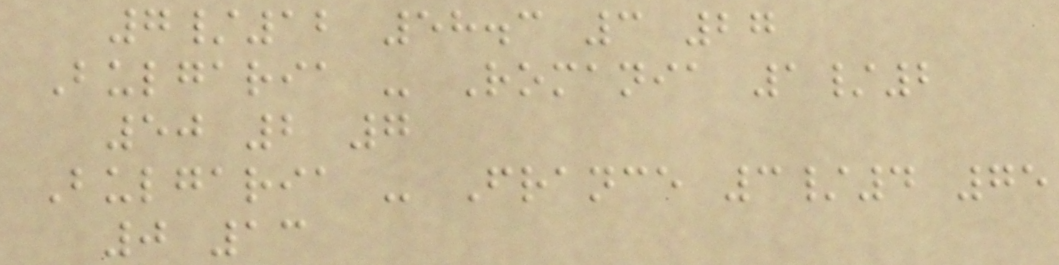7/12 58.3 3 27
Bulgaria - Romania 1/2
50 2 7
Bulgaria - France 3/4 75
0 13
